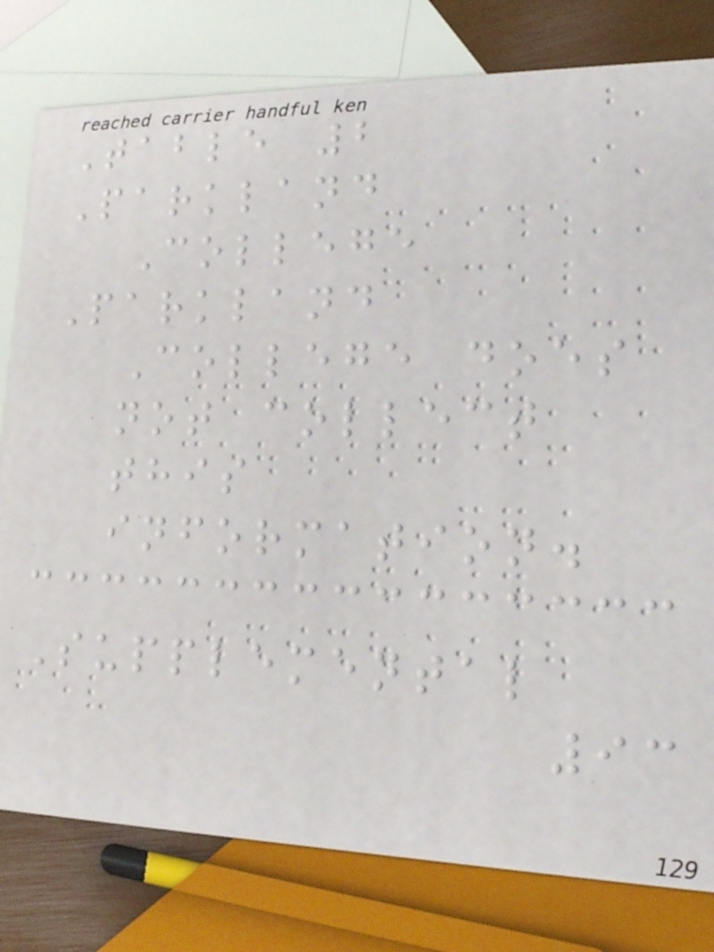Table 2
Parkland
College
Parkland
College does
not collect
this
information.
Supplemental
93
